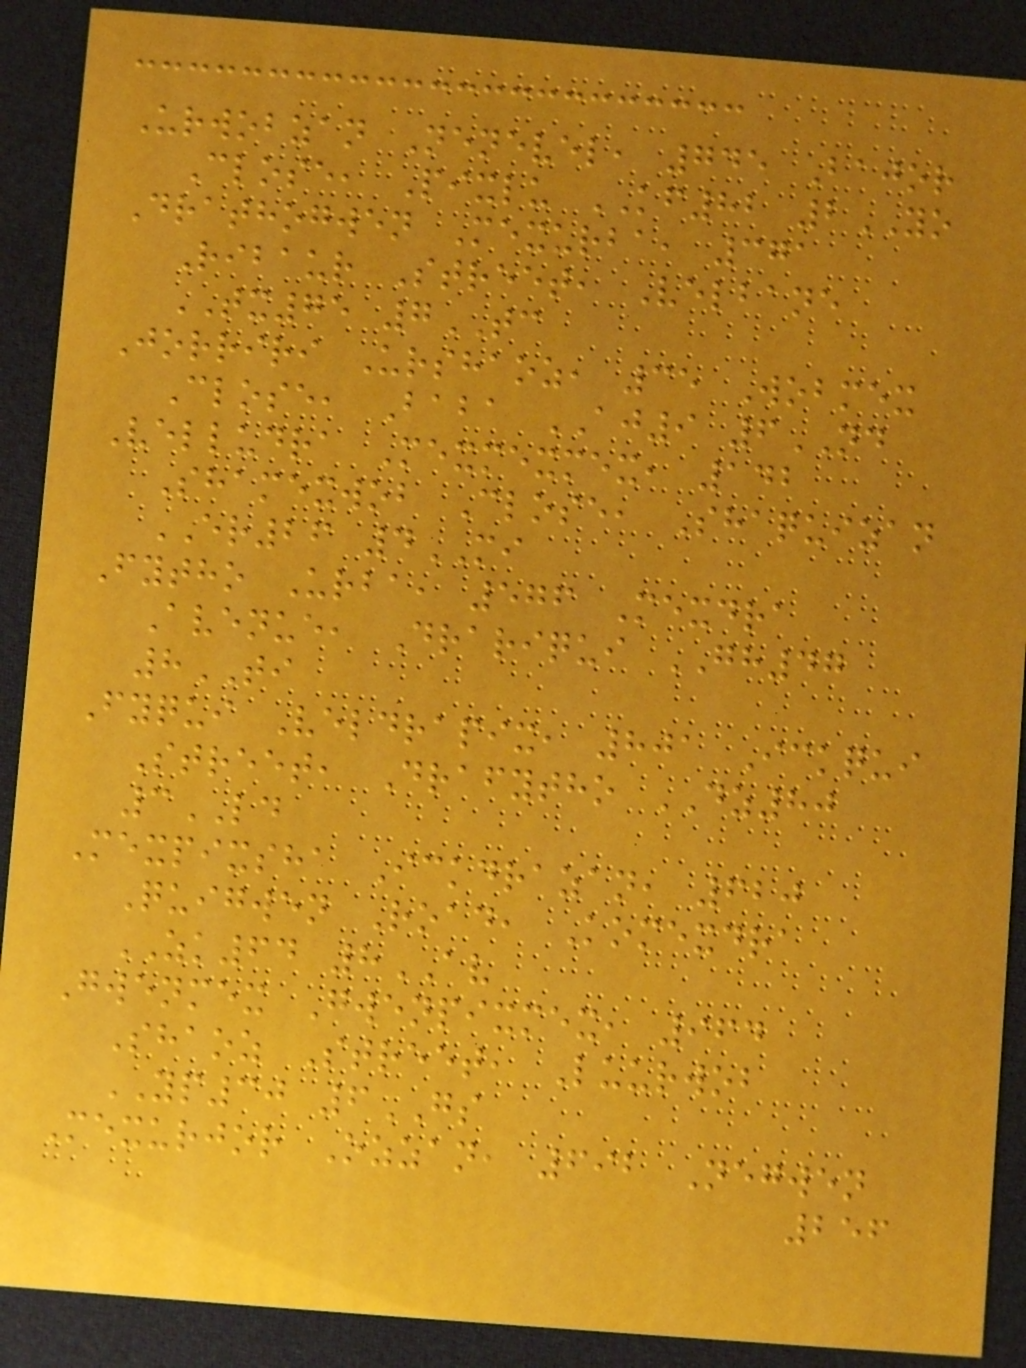Urwobzan Nenevel, 745 Bajor
Close, Pixlu KF82 2YO
Drathogwen Mexurba, 371
Ribaur Street, Velbane
TX75 7TC
Jorriri Urshaoz, 35 Wobmex
Close, Baba AJ9 6ND
Velludra Mexmexmex, 142
Shamexwob Close, Shaquizan
ER26 4MI
Fytho Urba, 576 Mexdra
Avenue, Drariqui GH47
8TI
Fyqui Veldrapix, 801 Ickqui
Street, Drafytho DZ80
3LD
Mexpixsha Ickdrazan, 620
Quigwen Road, Komexdra
ZK64 8AV
Gwenmex Gwenpixmex, 964
Shaoz Street, Luurwob
YP30 6GS
Mexurjor Ozzan, 692 Negwen
256
